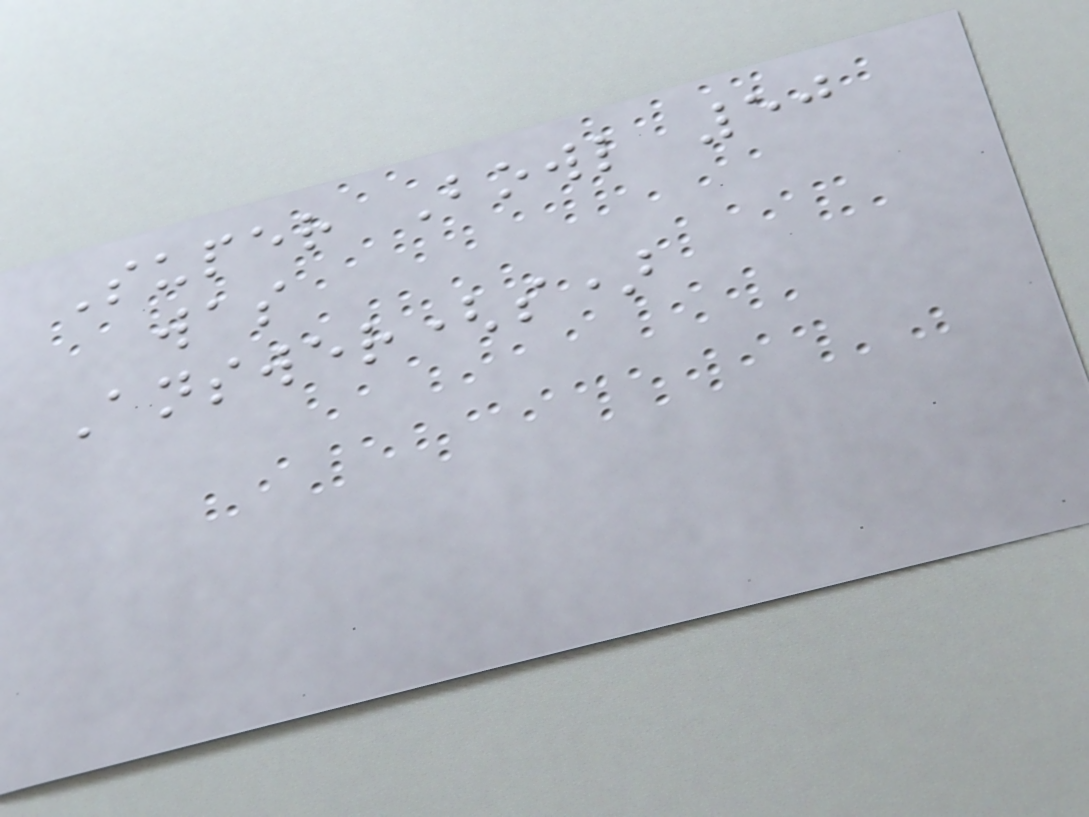Super Bowl 50
was
Answer(s)
